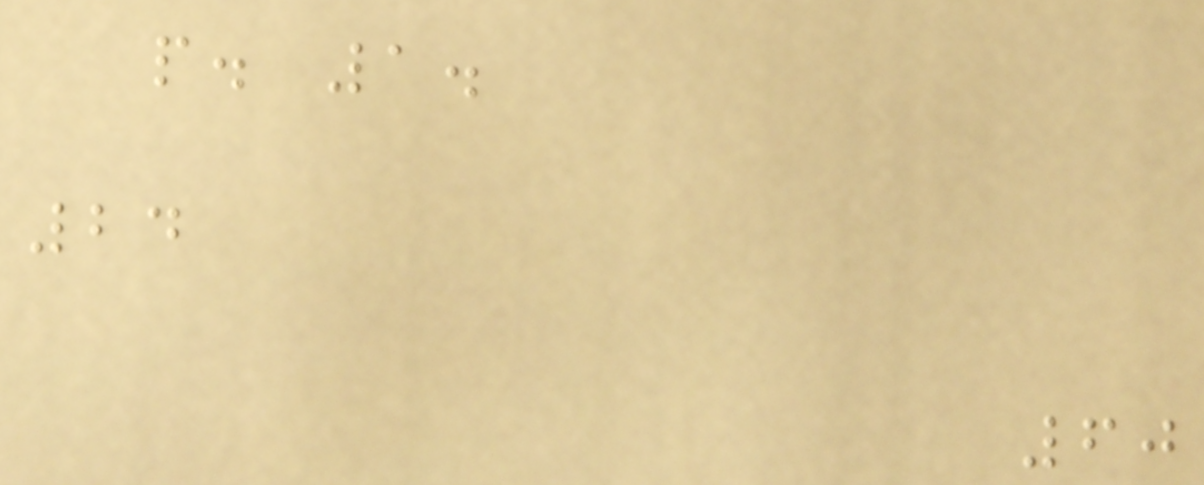p. 1.
24
60
